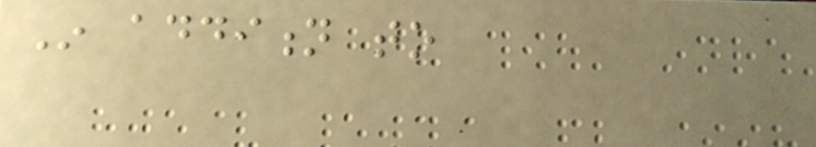In addition to
